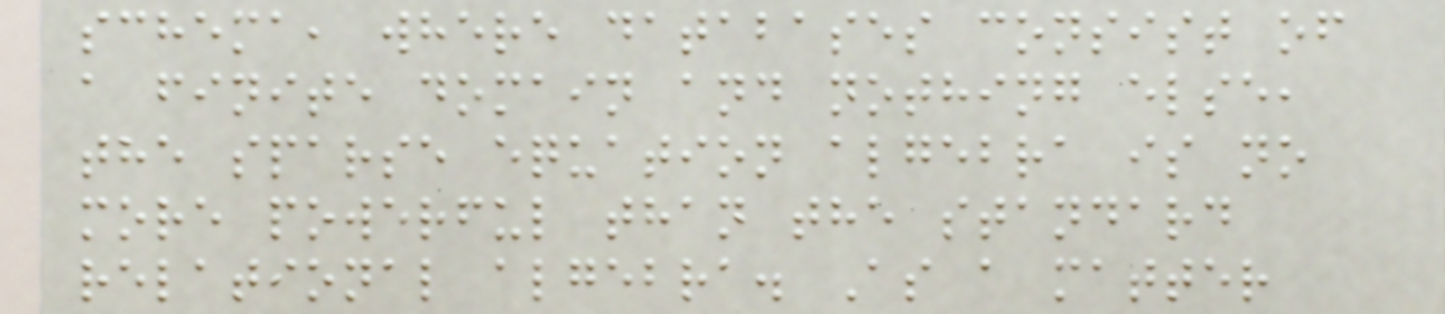schema, where databases consist of
a finite domain and nothing else,
the sparse equation algebra is no
more powerful than the standard
relational algebra. As a matter
